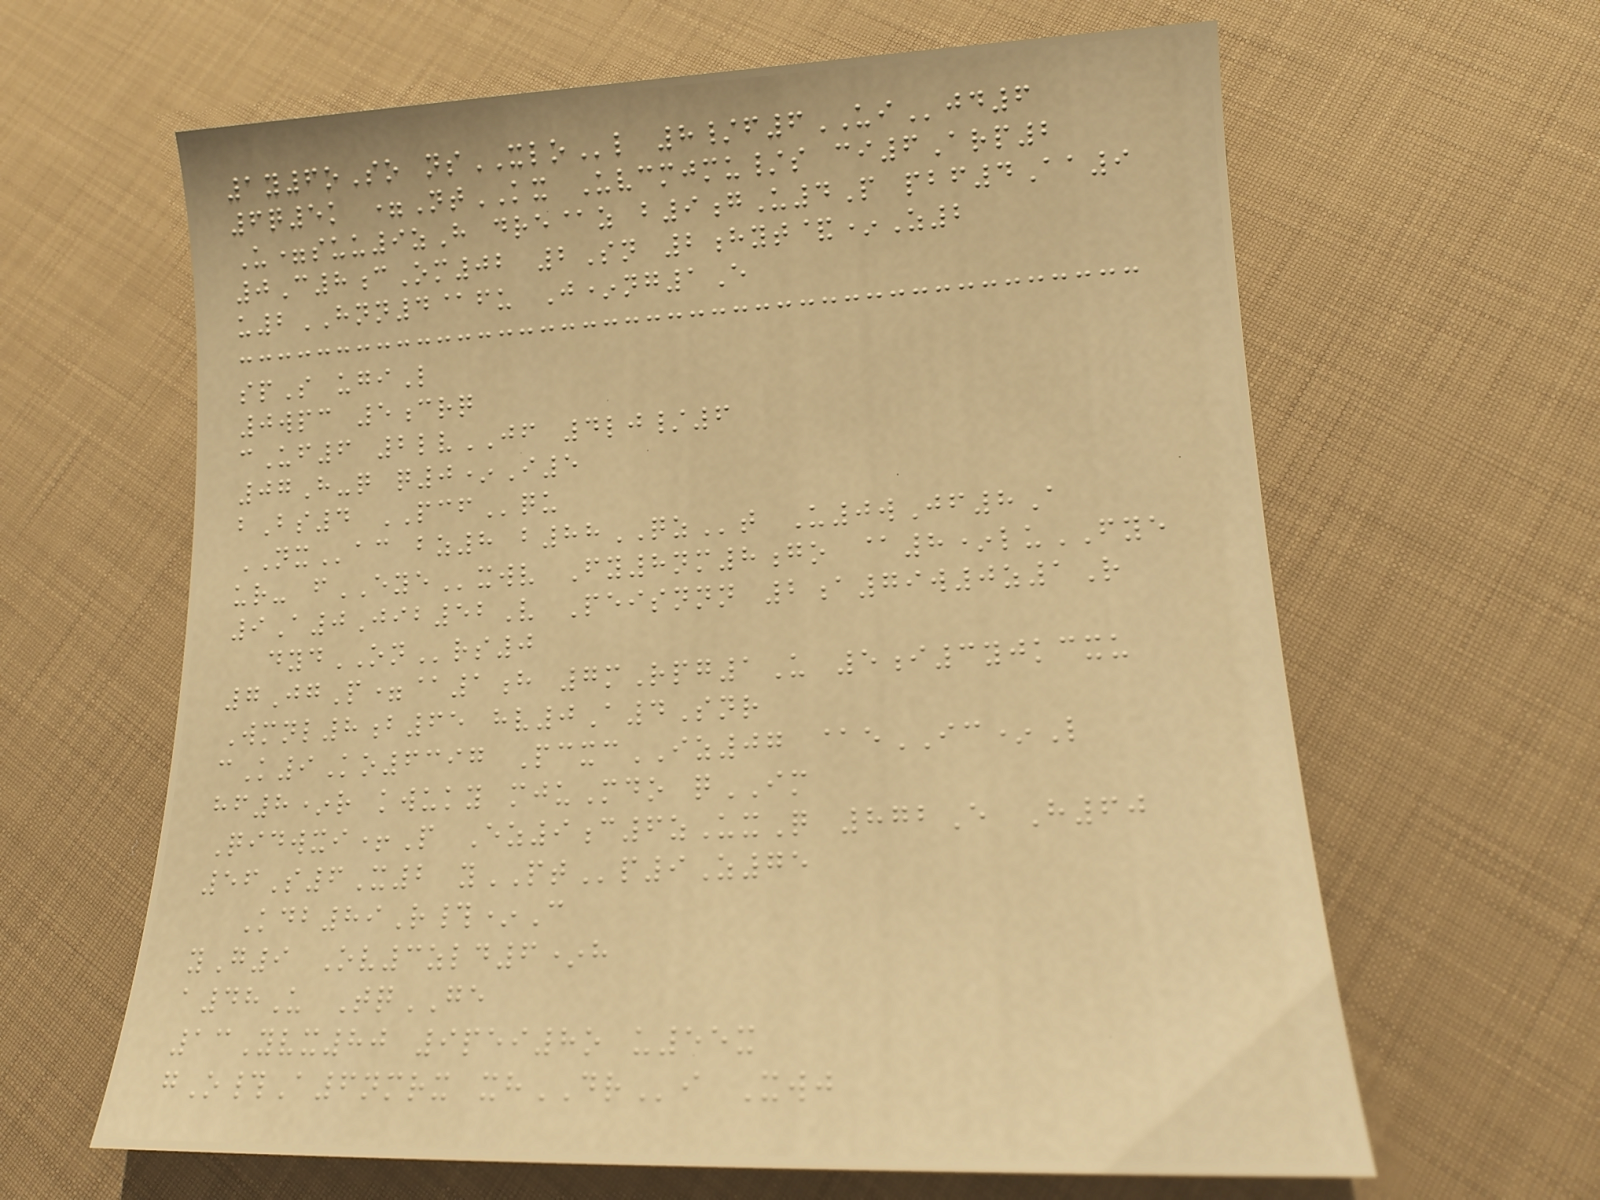1y6oSo nsXLOl 8/f6UIjd6
6q5k =NtKX Uvcmjmu/s ci6Arp2
U=suu9zH dre@z b9gU4P pbf4Aa9
0C8cOm02 2Sn 2hyt&*Z2
u2HNN4@fu J*ng1E
spS ugiL
0wpc 5crq
cUf6 2lvJF 4lj/6
07H-q q0*I5
bBs4 PCFqu
NXac bz8 b88QZt U0wJf8A
ur- fEYExwv Fy8nm8go @8*luFYE
9A0Jib52V Peisnnn 2a79w0z1R
dydONrs0
7JgP=@1h 7mRpg1U 5i3yjkcxu
Wmnl8b65 hv0A4Snr
cK9Ko6397 PcxcIZ07 @eIC*L
hf8*r kwuky mjuMdo qIM
Qidwxi+P Ez9c6zUxQ 872E H60
56S6X2 yPTp9Z75
Kdb89R#*C
yG9 Ov3zld6*h
a48U TqGE
13Yvx80 9pei8o u55x
gO#A6nmrx xhDRi Xwj
